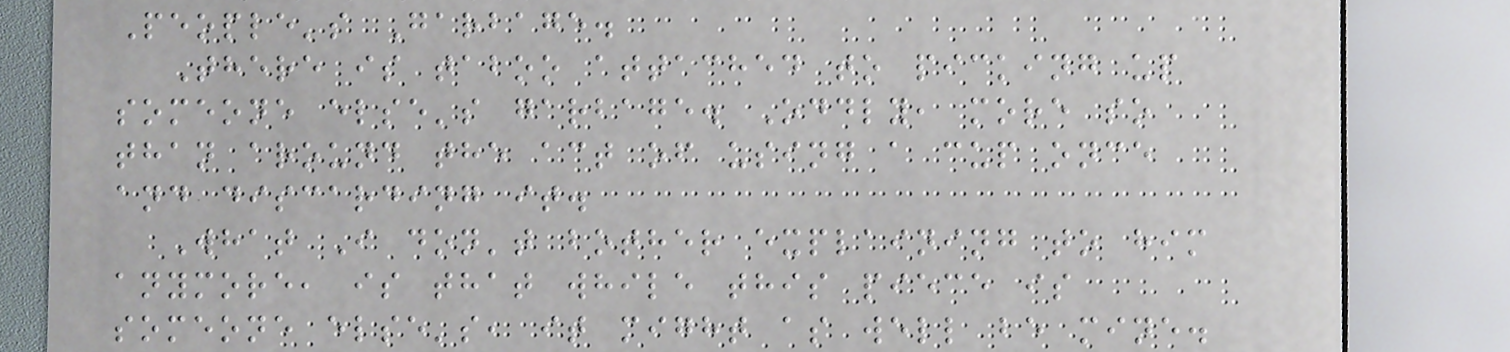People's Garbage.
There is taboo attached to picking up
someone else's garbage. Oddly, more so
than around the act of using a cup once
and discarding it.
What I don't bother explaining to him
anymore, is that while this piece is
someone else's, it might as well be mine.
